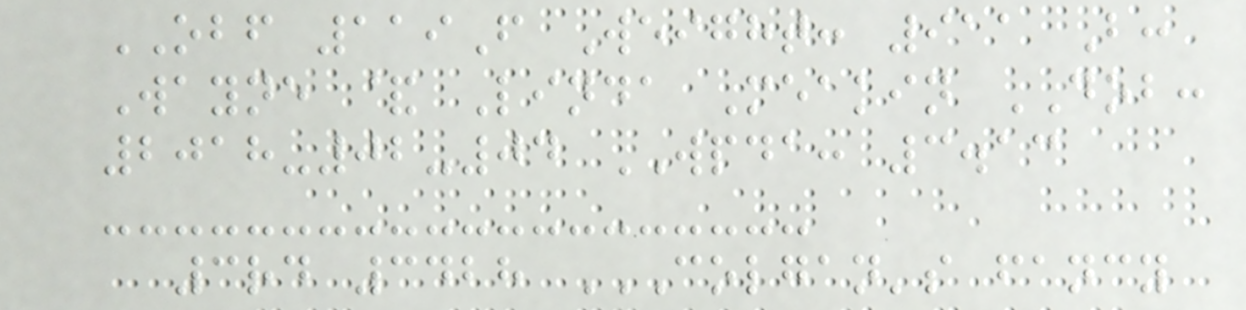OBF 119F Weight: 911 B:
Wayne & Linda Meakin DOB:
2018-02-04 WPDA: 3.13
3rd 3428 COLGAN'S FANCY
